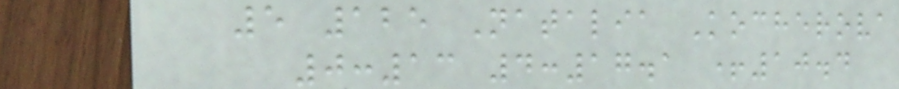5 125 Natalia Kocherova
0:13 4:17.1 +10.4
